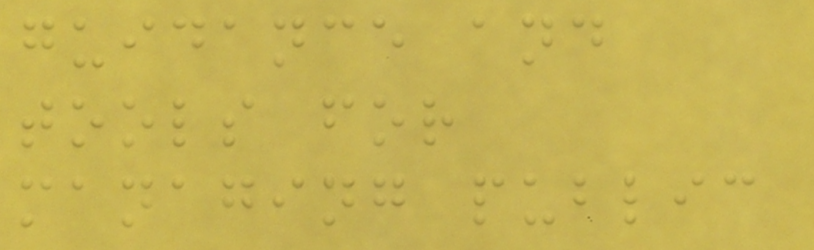guidance and
tools for
managing public
